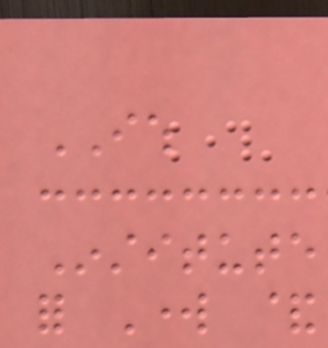IWH
Institute
for Work &
